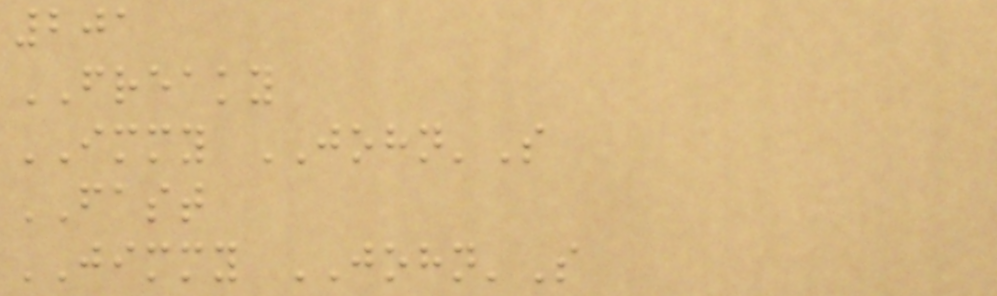201
FREAKY
IMMY JOHN'S
FAST
JIMMY JOHN'S
